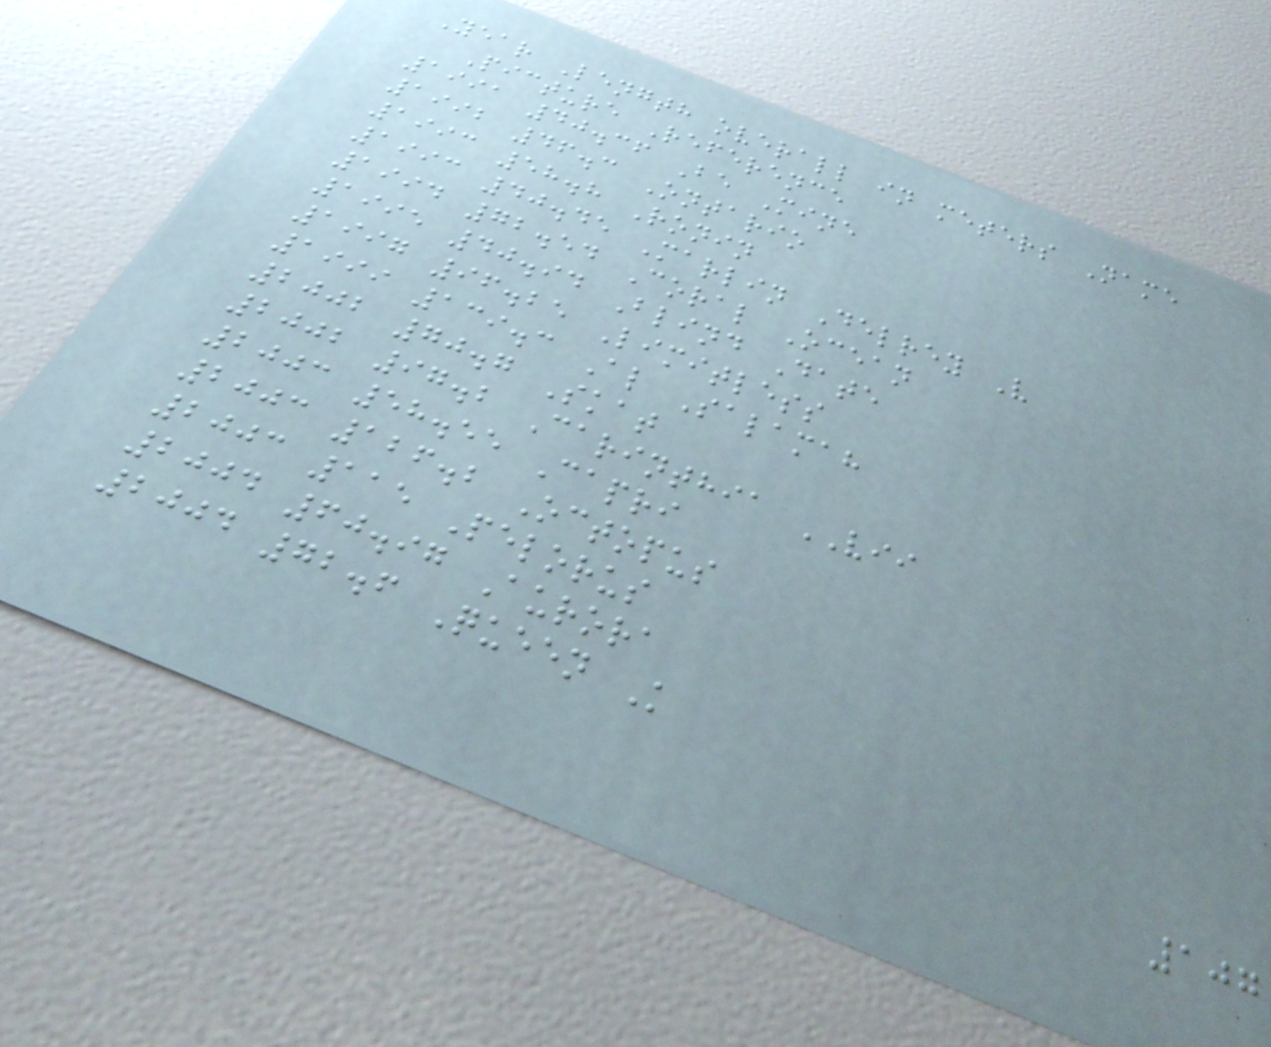Year Length overall in meters Name
Picture Reference
1991 40.36 Be Mine
1992 46.3 Ontario
1993 58.8 Ronin
1993 40.45 Marlin Delrey V
1994 72.54 Coral Ocean
1995 40.94 Blind Date
1997 96.25 Limitless
1999 139.3 Al Salamah
2002 70.7 Skat
2002 97.2 Carinthia VII
2003 58.55 Capri
2003 126.2 Octopus
2003 115 Pelorus
2004 60.97 Aurora
2004 72.6 Queen K
107
